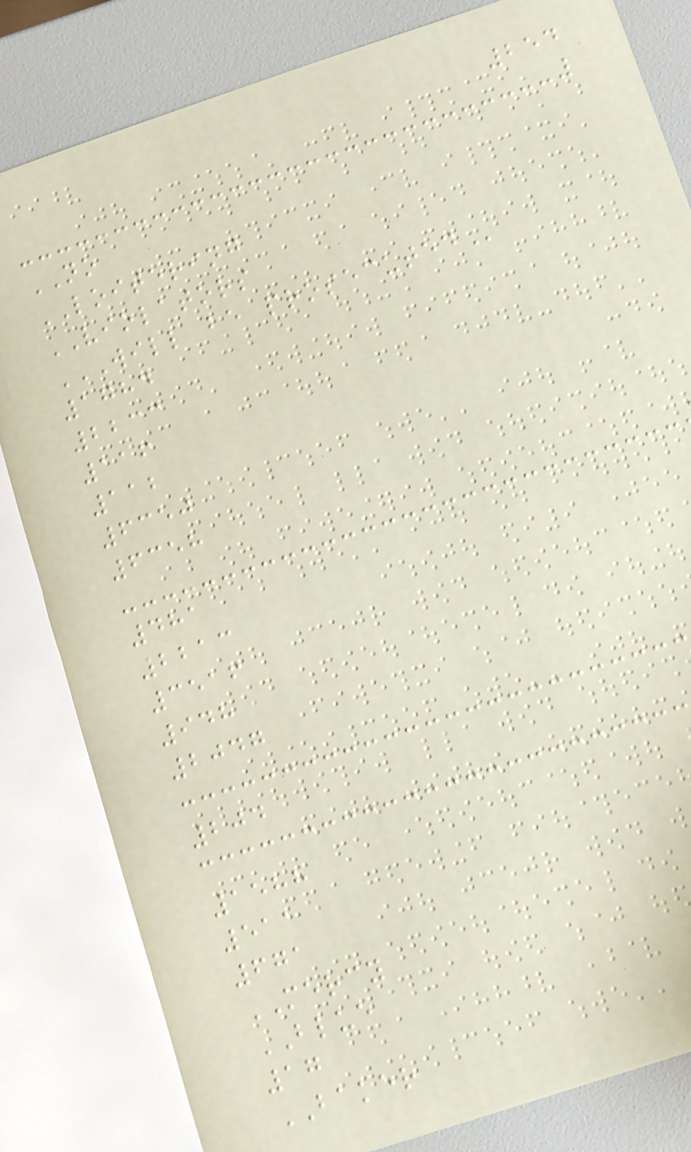254
NO
LOITERING
VIOLATORS
WILL BE PROSECUTED
1784
2233
116
112
6350
6358
481
2213
3516
948
2047
204
1588
511
671
MERCY
BLUE
17
BAKER
